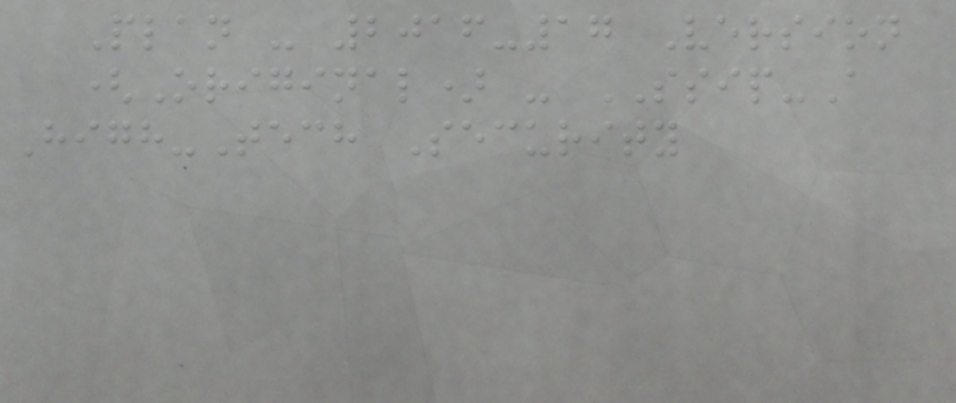Plan - 2016-17 Version
(Original) - SSIP-A
High-Tech Security
